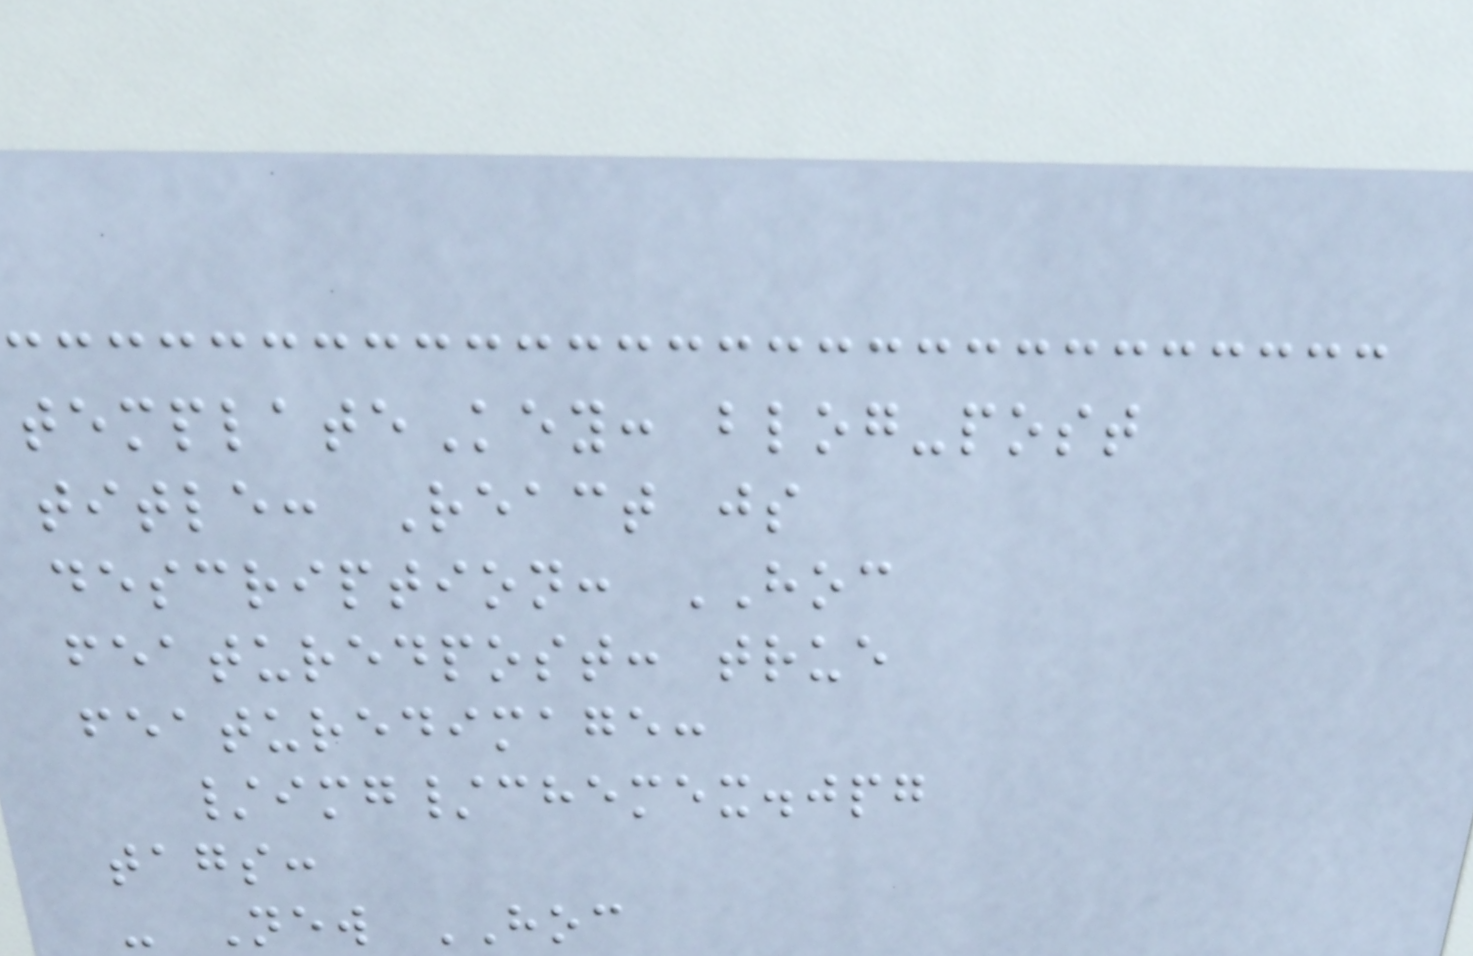templateKey: blog-post
title: React js
description: HOC
featuredpost: true
featuredimage:
/img/chemex.jpg
tags:
- New HOC
